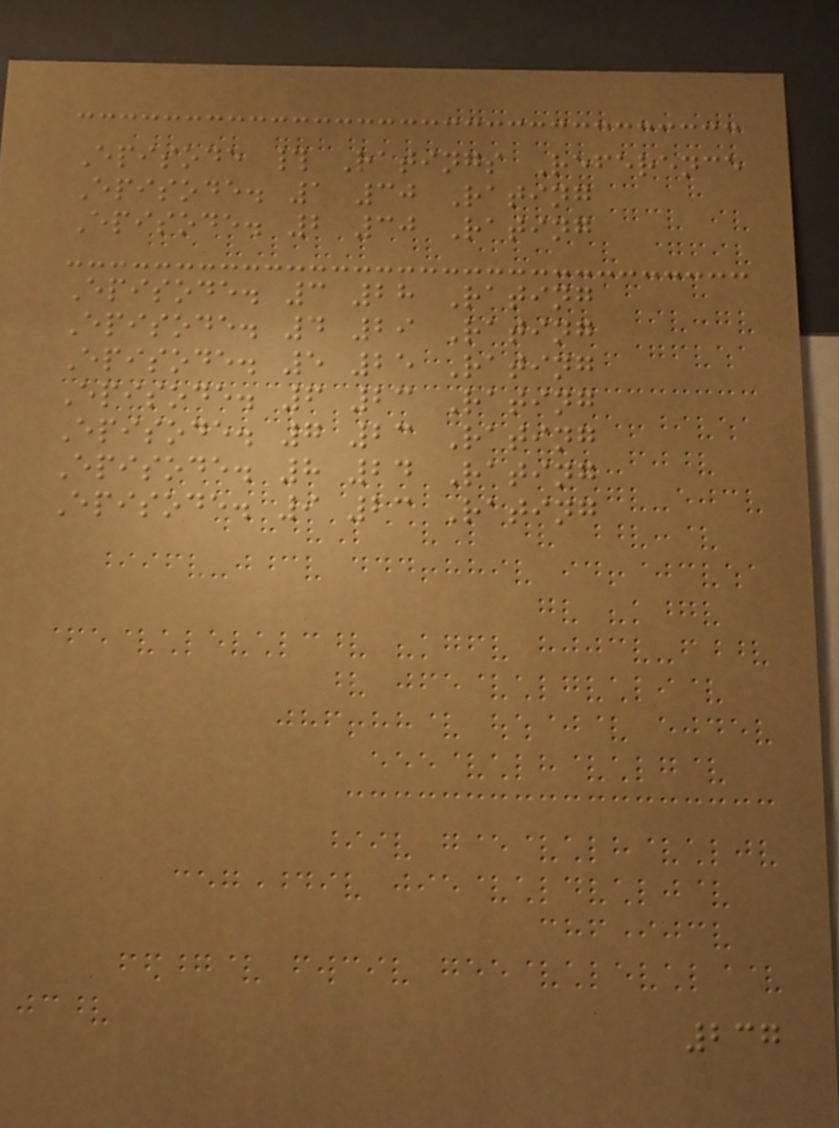Episode # Ratings Reference
Episode. 1 30 Rating
Episode. 2 30 Rating
Episode. 3 28 Rating
Episode. 4 29 Rating
Episode. 5 25 Rating
Episode. 6 23 Rating
Episode. 7 23 Rating
Episode. 8 24 Rating
Episode. 9 23 Rating
237
